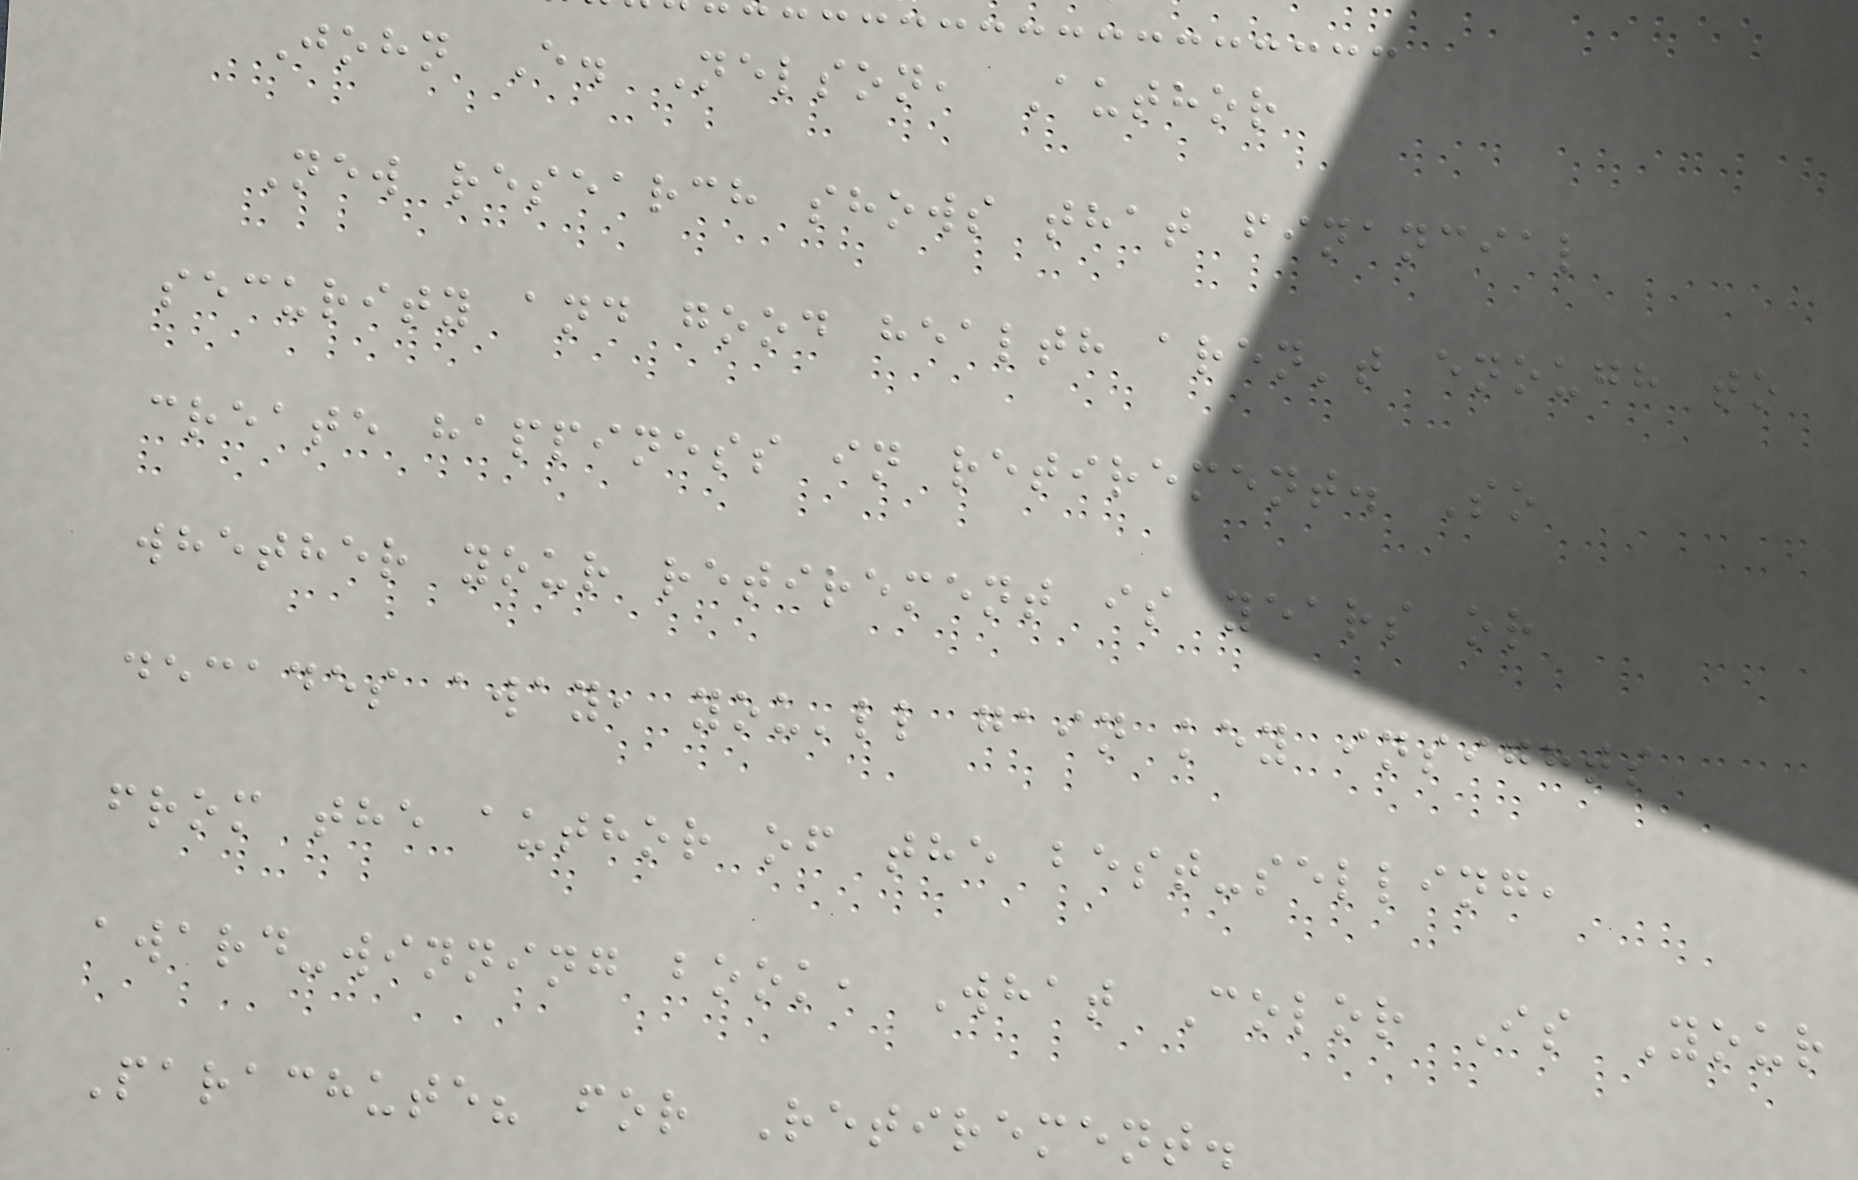John E. Nelson, Author
New research shows that financial
security and good health aren't enough to
create happiness in retirement. So
whether your retirement is years or
decades away, you'll gain key insights
from the author of the best-selling,
award-winning book, What Color Is Your
Parachute? for Retirement.
